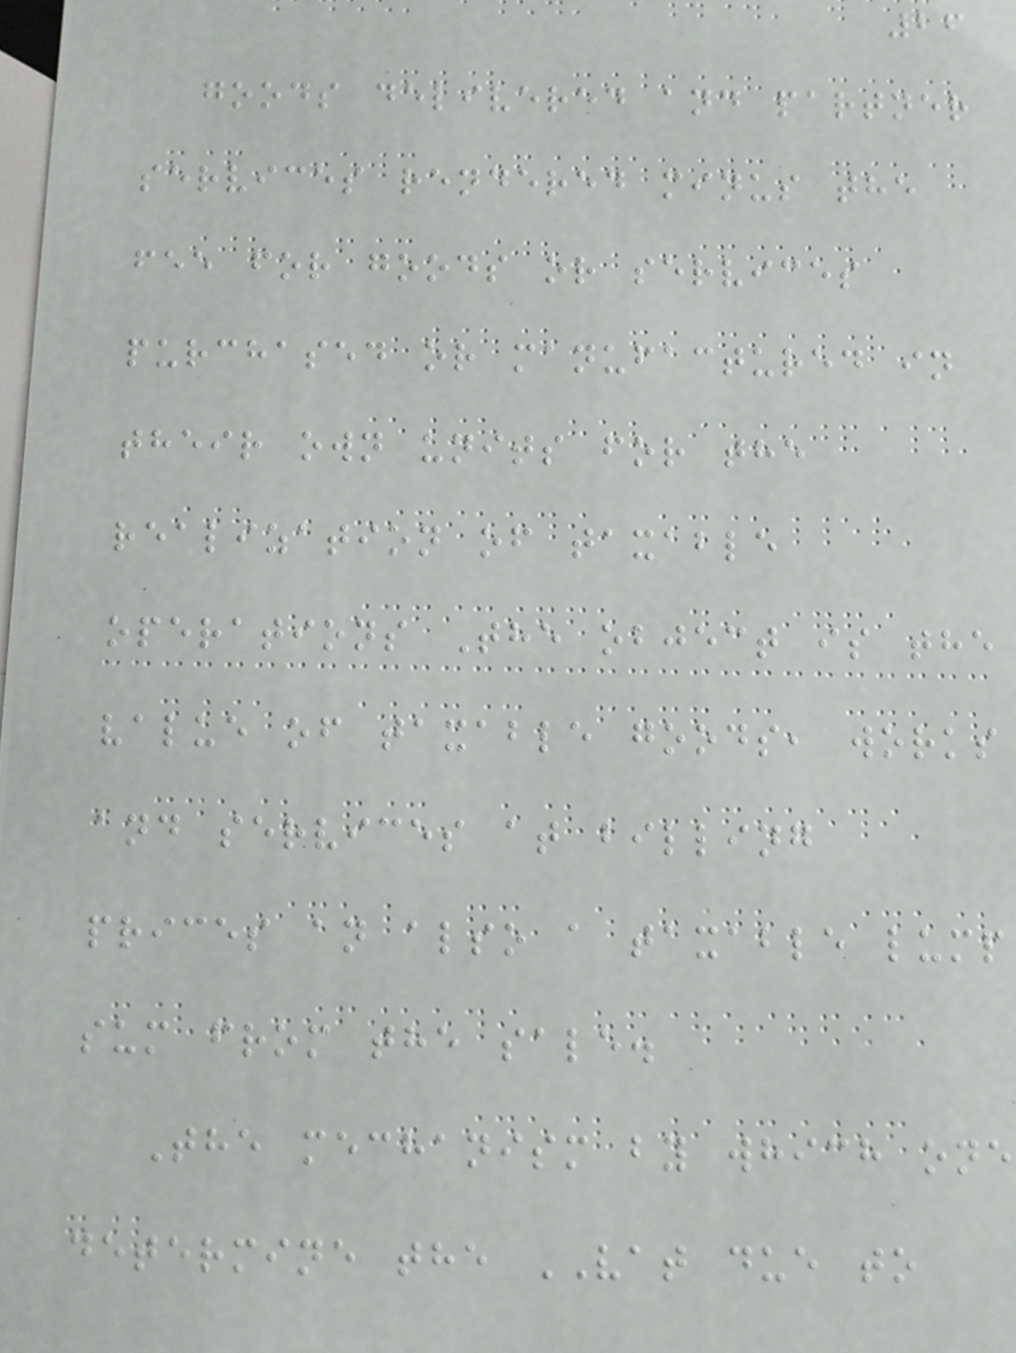26
goods delivered and partner
services rendered minus the
fee for goods or services
purchased or manufactured in
their own units for the
realization of taxable
operations The object is the
value of taxable goods, works
and services at billing
prices an also a taxable lump
sum from the sale.
The mechanism by which one
determine the VAT due to
